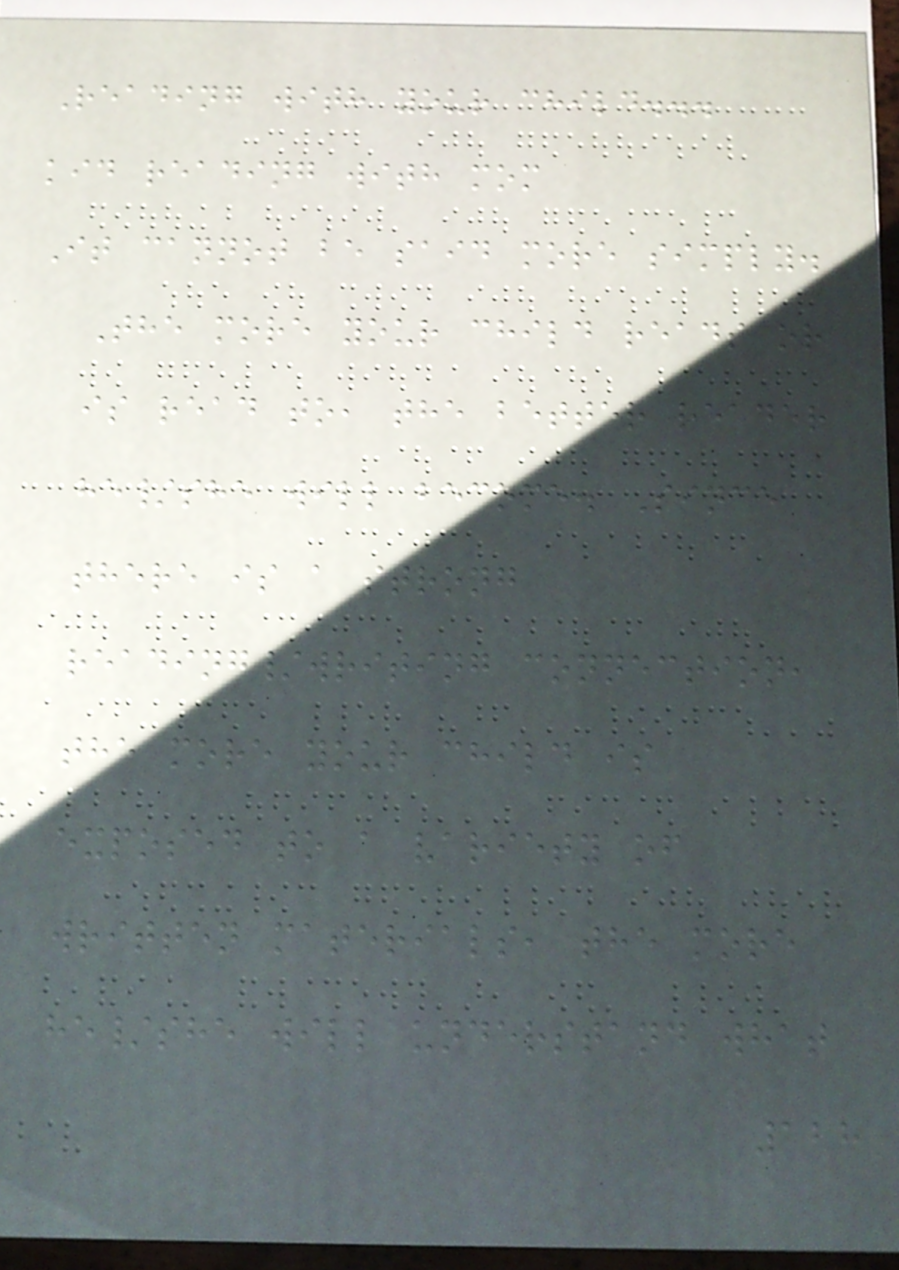Reading with your child...
kid reading with mom
It cannot be said more simply.
The more your child reads or
is read to, the better reader
he/she will become. Since
there is a strong
reading/writing connection,
the more your child is
exposed to a variety of
written materials, the more
he/she will understand what
128
